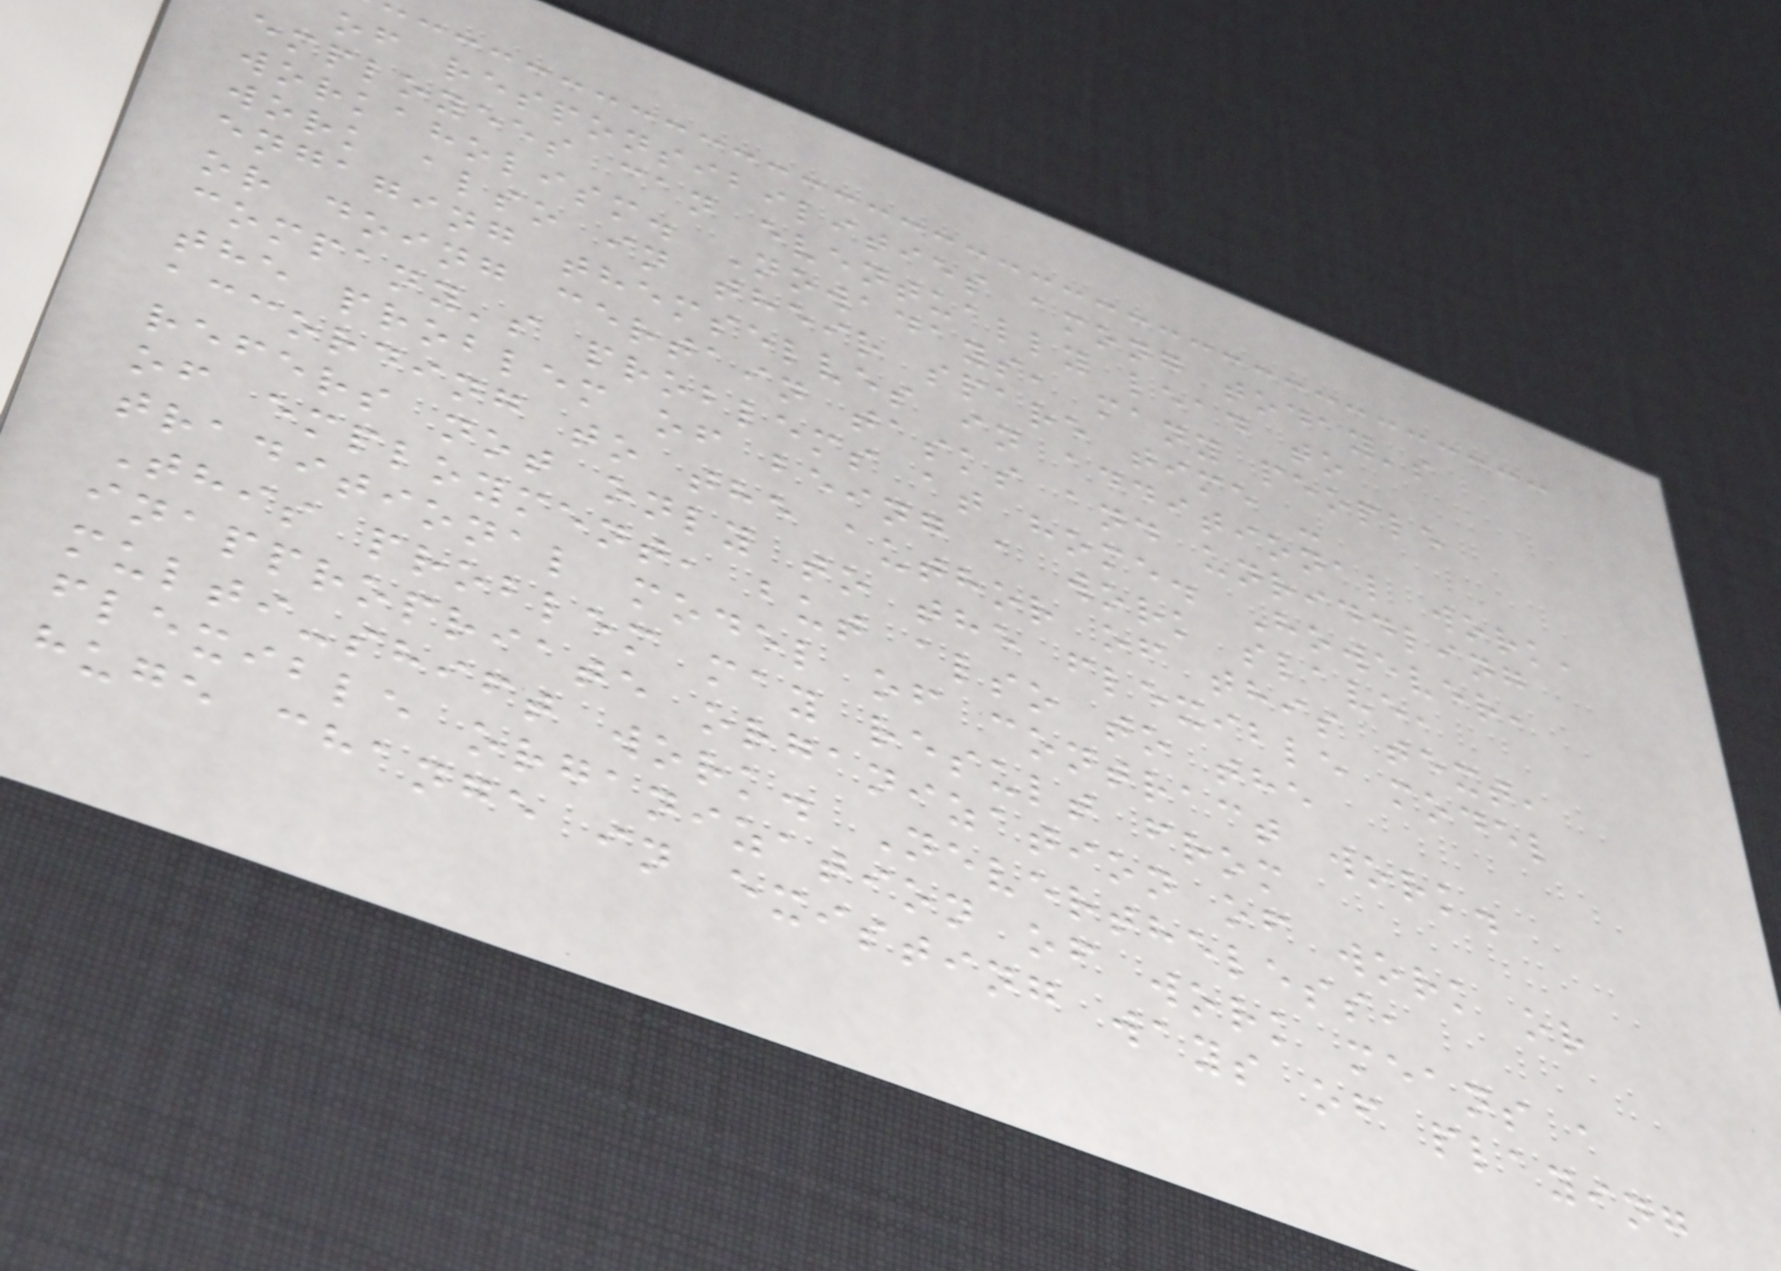of responsibilities among today's
employees can eventually lead to
workaholism. Nowadays, many people
work also in their spare time -
engaging themselves in additional work,
or doing certain tasks and unriddling
company's problems at home. However,
the problem of being a work slave,
according to the author of this text,
refers not only to the flexible model
of employment, but also to the
traditional model of contract work.
This problem may result from
inappropriate organization of work or
multi-shift work. Nevertheless,
flexible organization of work means a
huge change in existing ways of playing
